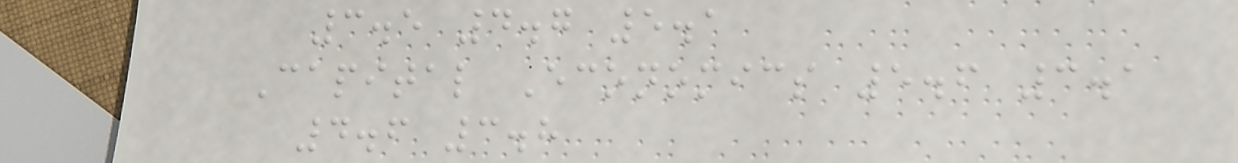3.5 4.7 5.1
Capital Economics 5.6 3.1
4.6 3.8
